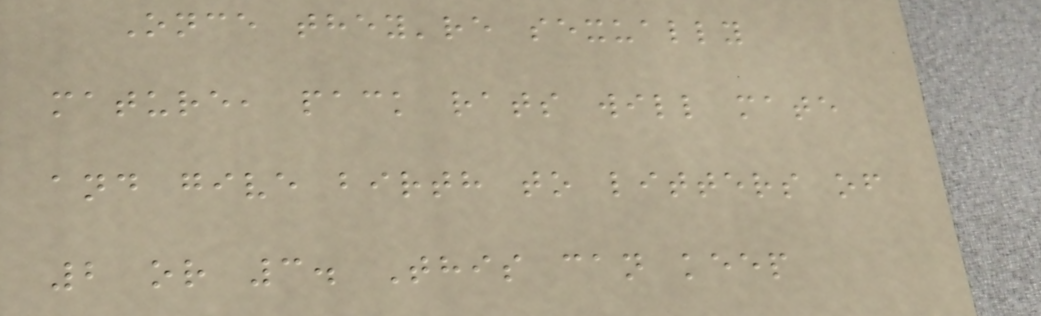Once they're sexually
mature, pack rats will mate
and give birth to litters of
2 or 3. This can keep
